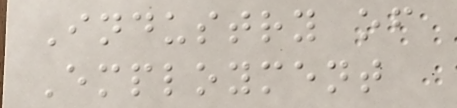Industry of
Employment
